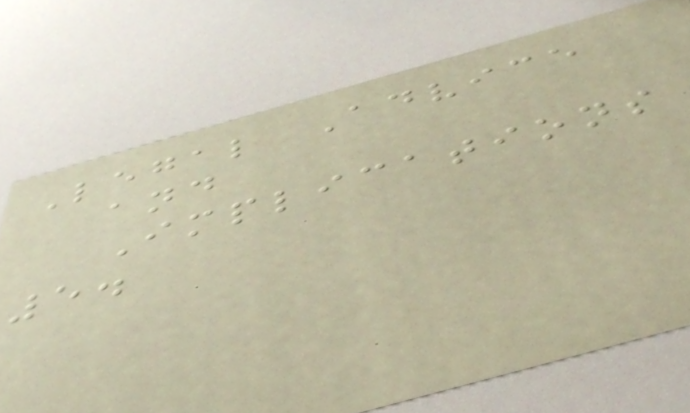Legal Advice
and
Implications
5.
